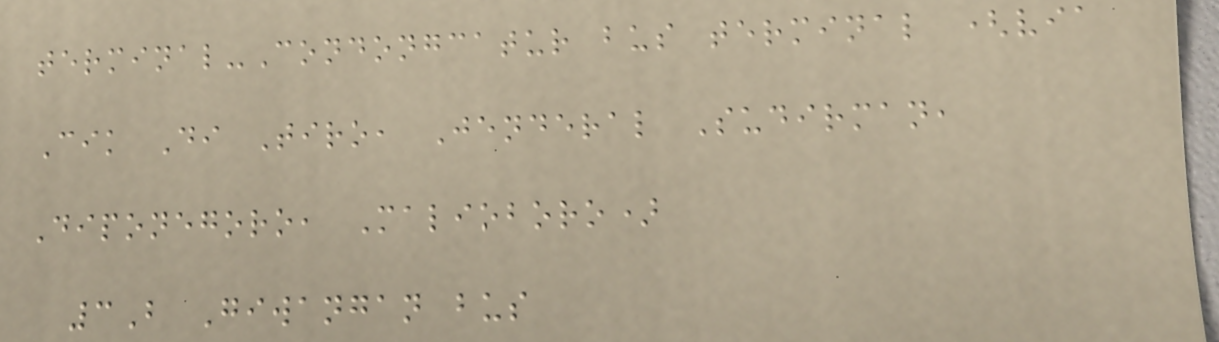terminal-Condongcatur bus terminal (via
Cik Di Tiro, Jenderal Sudirman,
Diponegoro, Malioboro)
3B Giwangan bus
